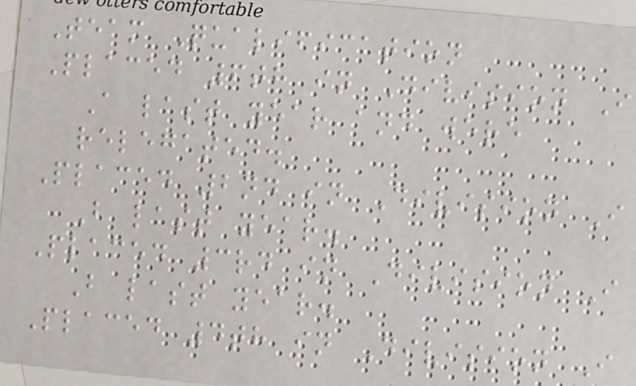Team Qualification
Placed 6th in Division I
A last year and were
relegated.
Placed 2nd in Division I
B last year.
Placed 3rd in Division I
B last year.
Placed 4th in Division I
